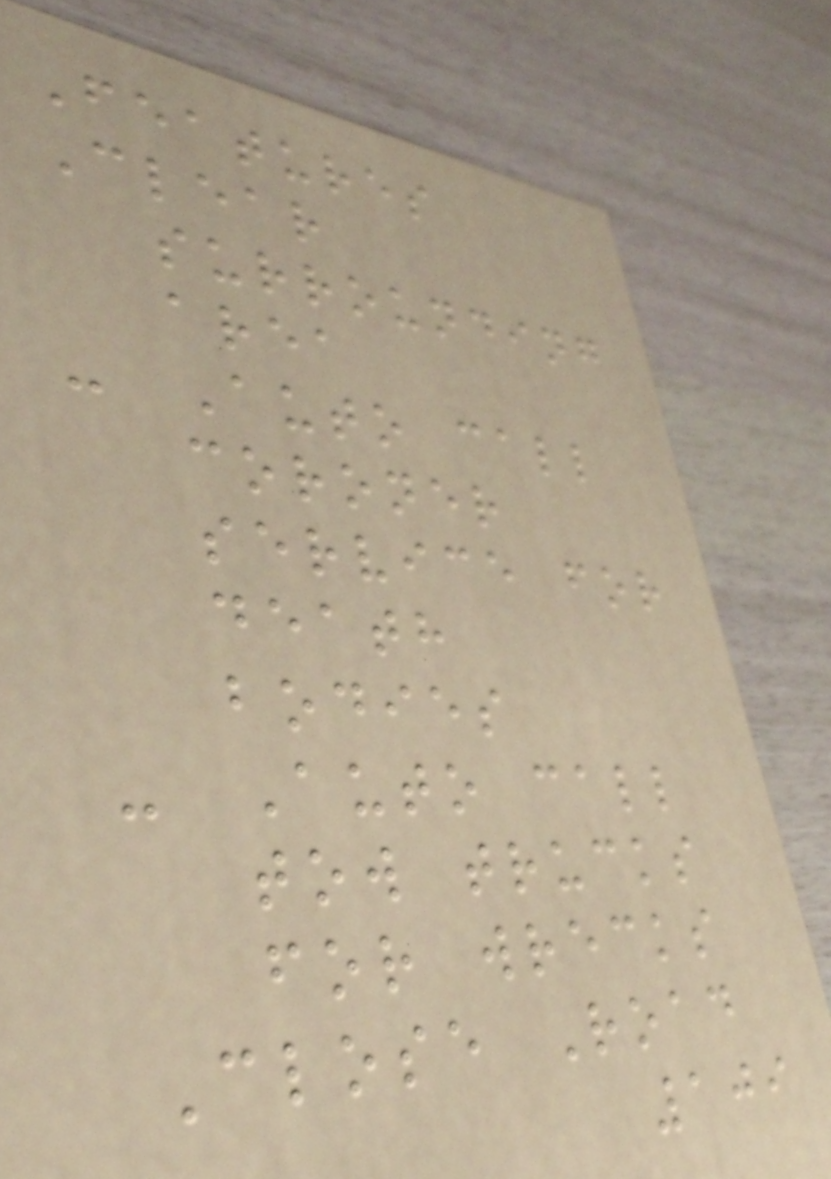Features
Clear
surrounding
area
- Auto call
coroner
service for
death
bodies
- Auto call
tow trucks
for wrecks
Close Road
109
